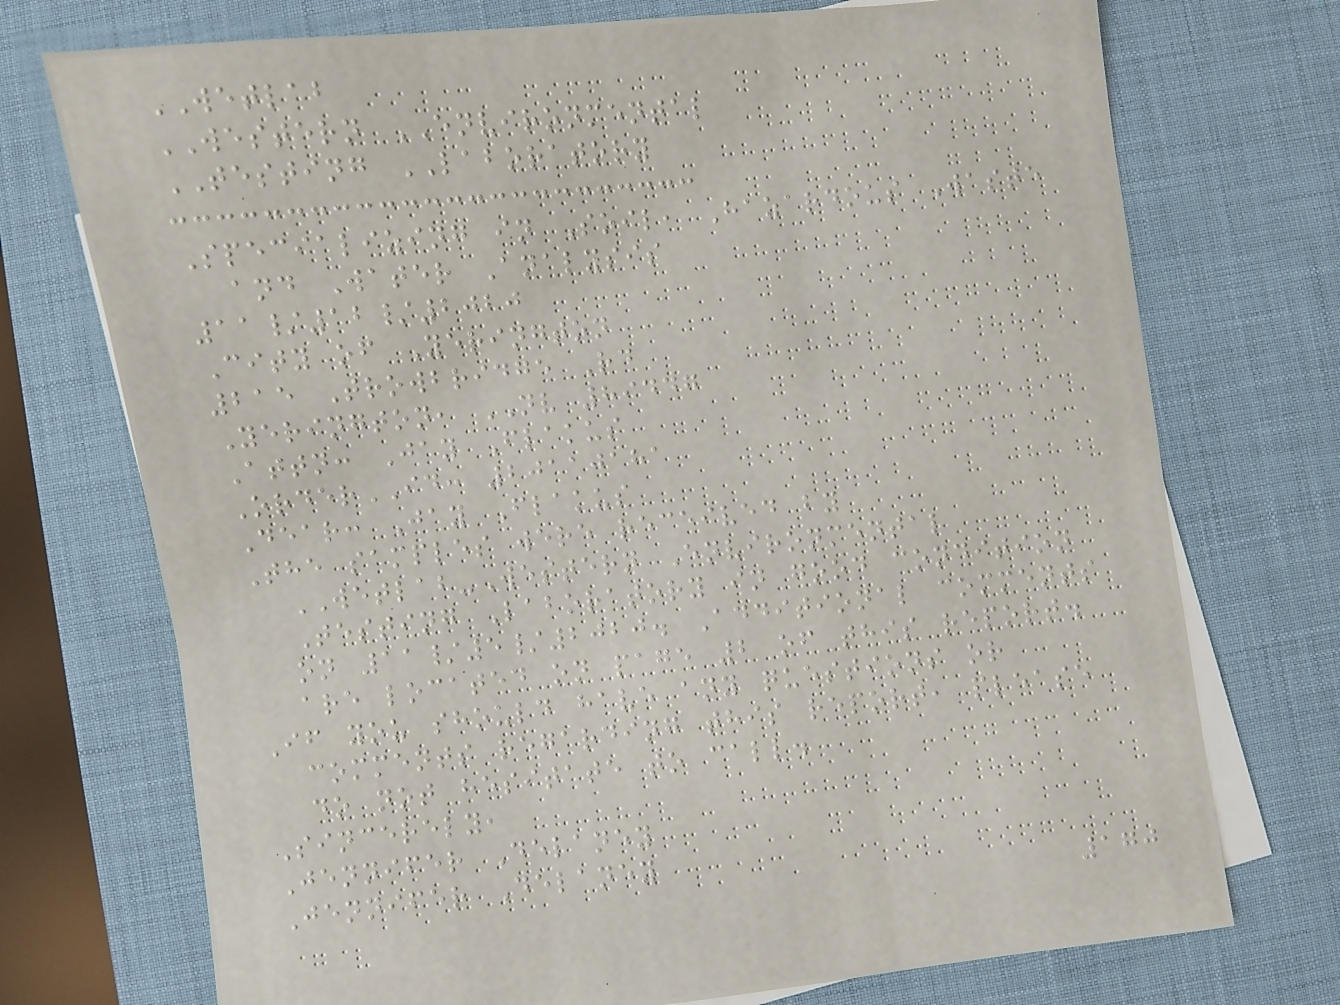WETLAB
WESTERN ENVIRONMENTAL
TESTING LABORATORY
Specializing in Soil, Hazardous Waste
and Water Analysis
11/12/2020
City of Yerington
215 Trowbridge Rd
Yerington, NV 89447
Attn: Jay Flakus
OrderID: 20110181
Dear: Jay Flakus
The samples were received by
WETLAB-Western Environmental
Testing Laboratory in good condition
on 11/5/2020. Additional comments
are located on page 2 of this report.
If you should have any questions or
comments regarding this report, please
do not hesitate to call.
Sincerely,
Jennifer Delaney
Jennifer Delaney
170
